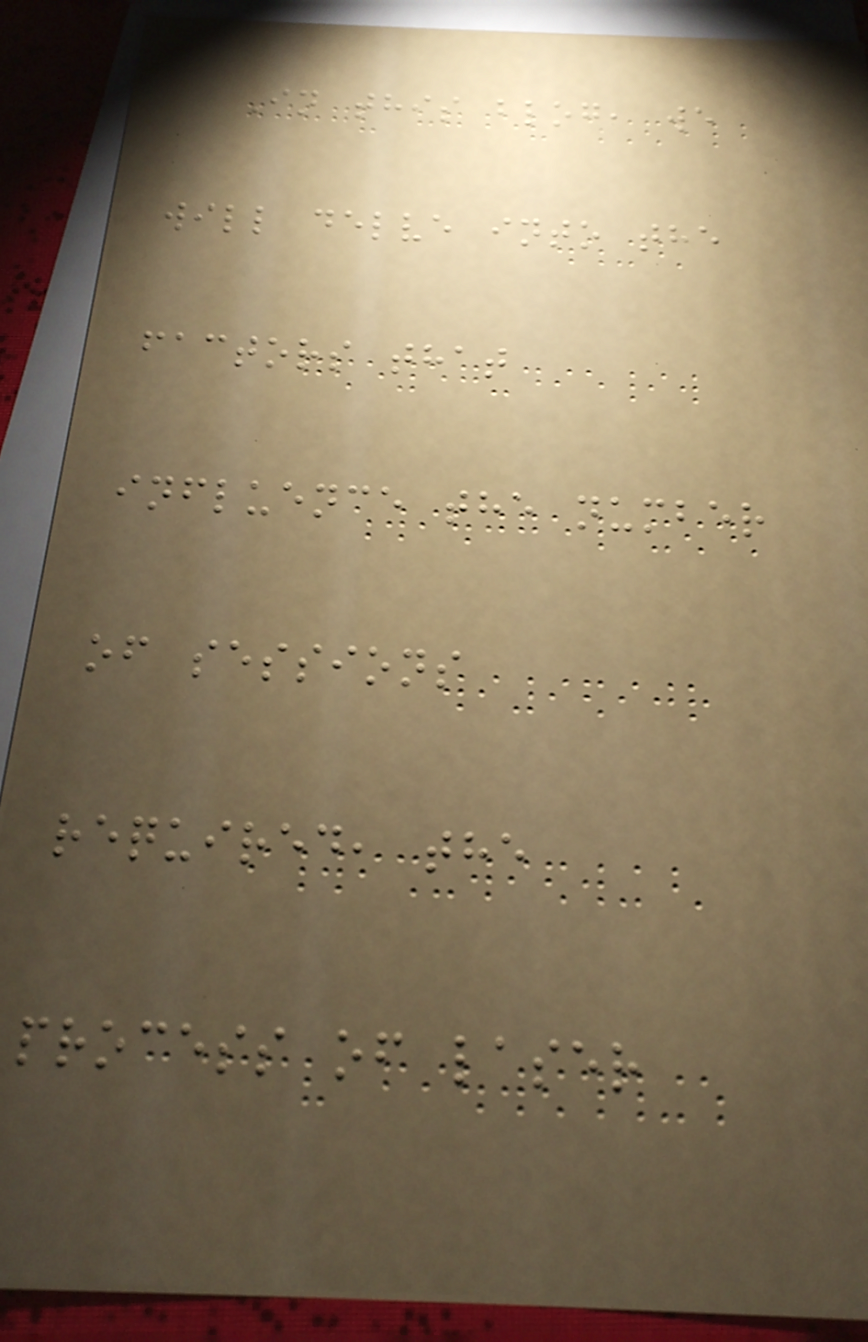In this blog, we
will delve into the
factors that
influence the number
of sessions
required, the
process of laser
